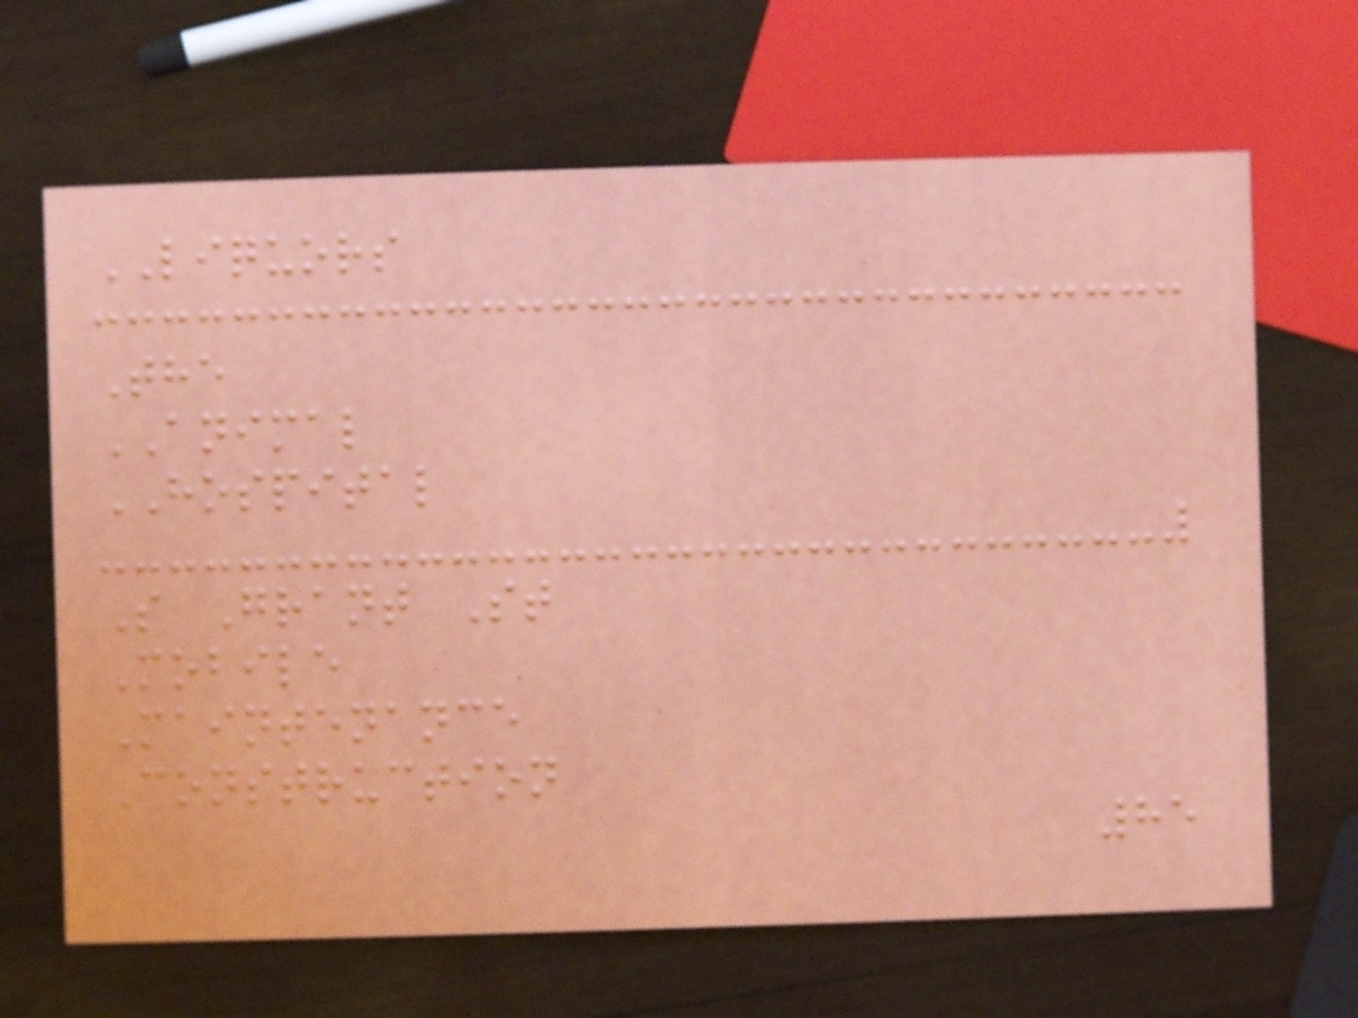LIQUORS
The
ANIMAL
HOSPITAL
S Grant St
Mobile
Maintenance
Construction
85
